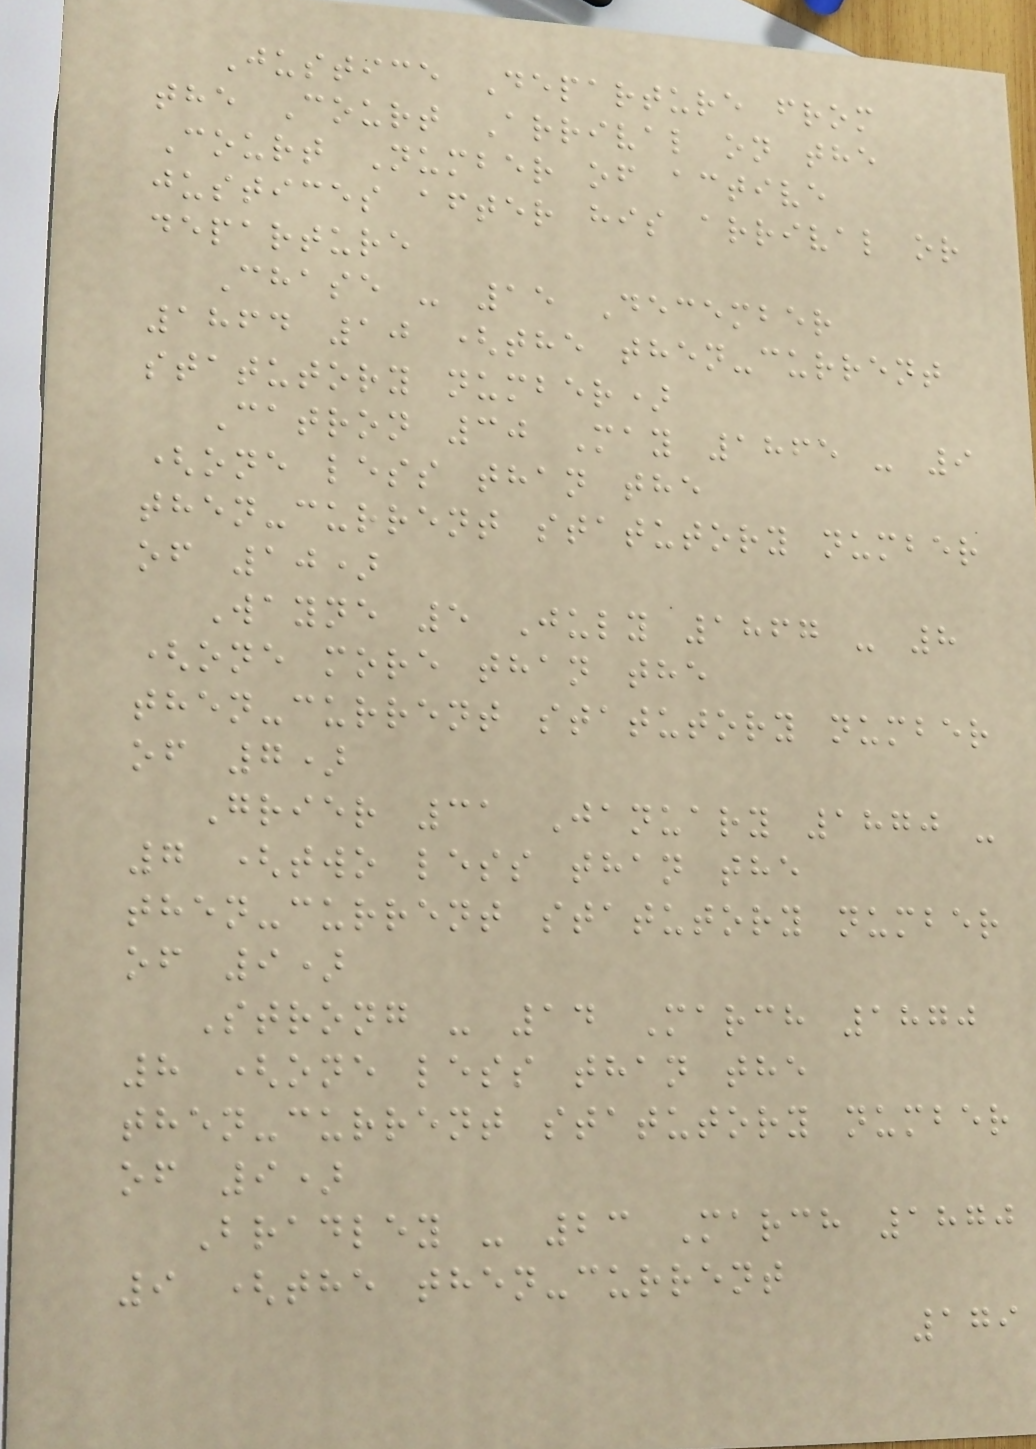Justice Departure from
the Court Arrival on the
Court Number of active
justices after his arrival or
departure
Chase - 15 December
1864 10 (the then-current
statutory number)
Catron 30 May 1865 - 9
(one less than the
then-current statutory number
of 10)
Wayne 5 July 1867 - 8
(one more than the
then-current statutory number
of 7)
Grier 31 January 1870 -
7 (two less than the
then-current statutory number
of 9)
Strong - 14 March 1870
8 (one less than the
then-current statutory number
of 9)
Bradley - 23 March 1870
9 (the then-current
179
